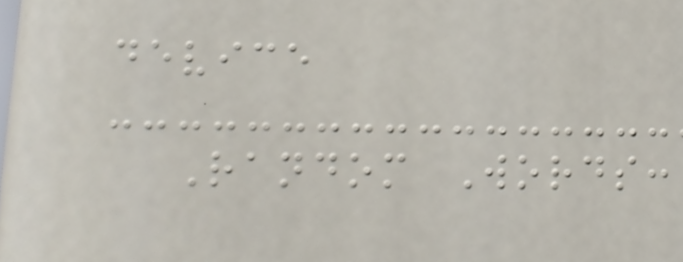device
Random Words:
